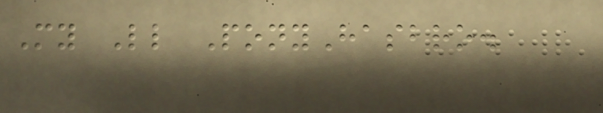My Little PonyHasbro.
